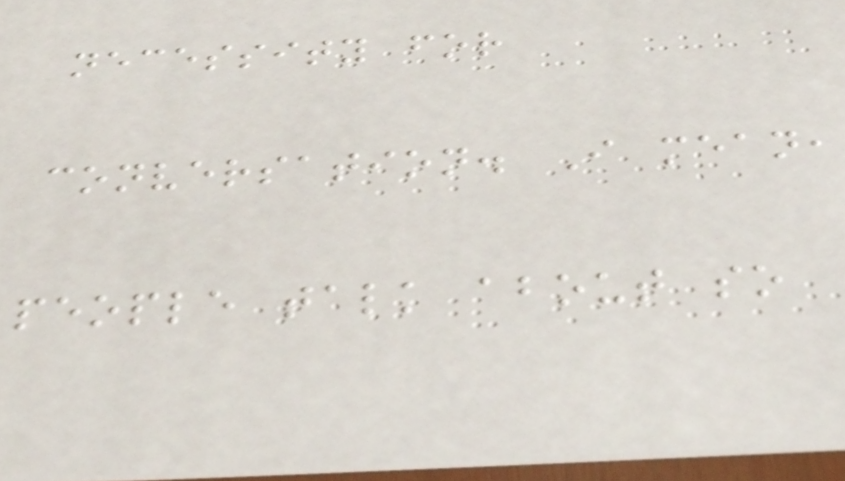necessity for
conversation. I mean,
people talk about so
